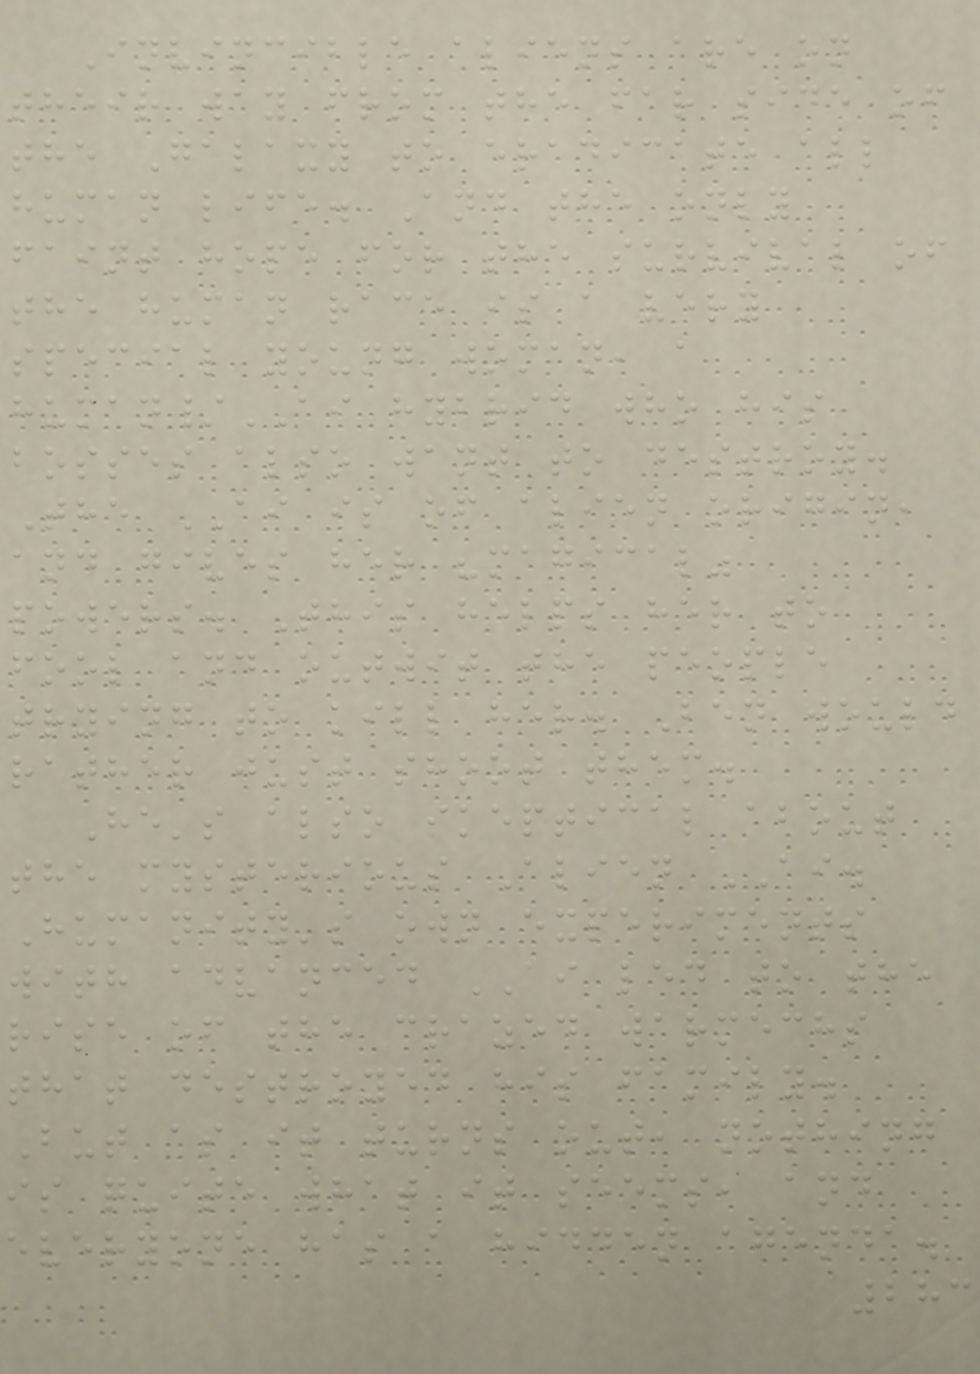Invincible aliens are on
their way from the far side of
the Galaxy to eradicate all
human life. And the only
faint hope for the survival of
the human race is a very
special young woman, a
human/AI hybrid who his
bosses also want to destroy.
The AI is of alien origin,
and gives her "magical"
powers. This helps her to
fool and outwit the people
trying to kill her. Ben would
rather just shoot them.
He's also skeptical about
the mysterious Alien AI.
Humanity's own experiments
with advanced AI led to the
rise of the crazed warmechs
that destroyed his family.
But as it turns out, nothing
is quite what it seems, and
everyone has a hidden agenda.
283
